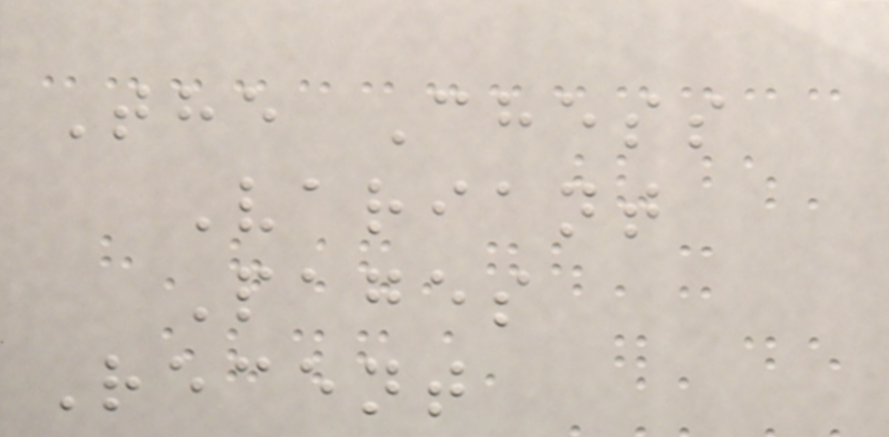The Chess
Variant
Pages
Recent
